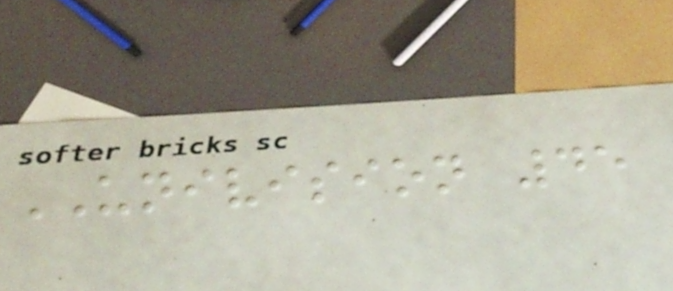UNIVISION 45
